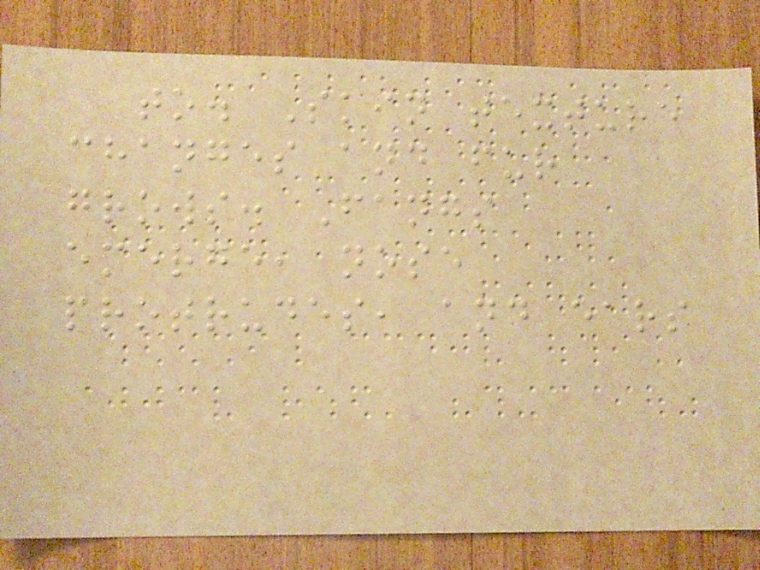to. Skin texture
changes and fur
grows. Fangs
emerge, nose
protrudes, and ears
